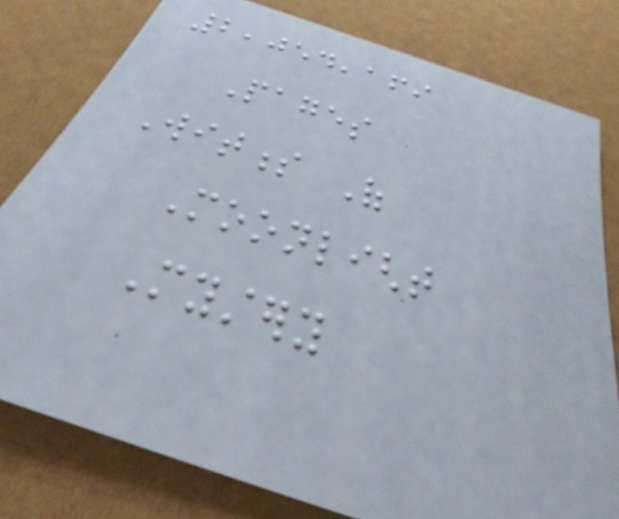2,054,169
Pages
Witness Of
Moonlight
Mystery
